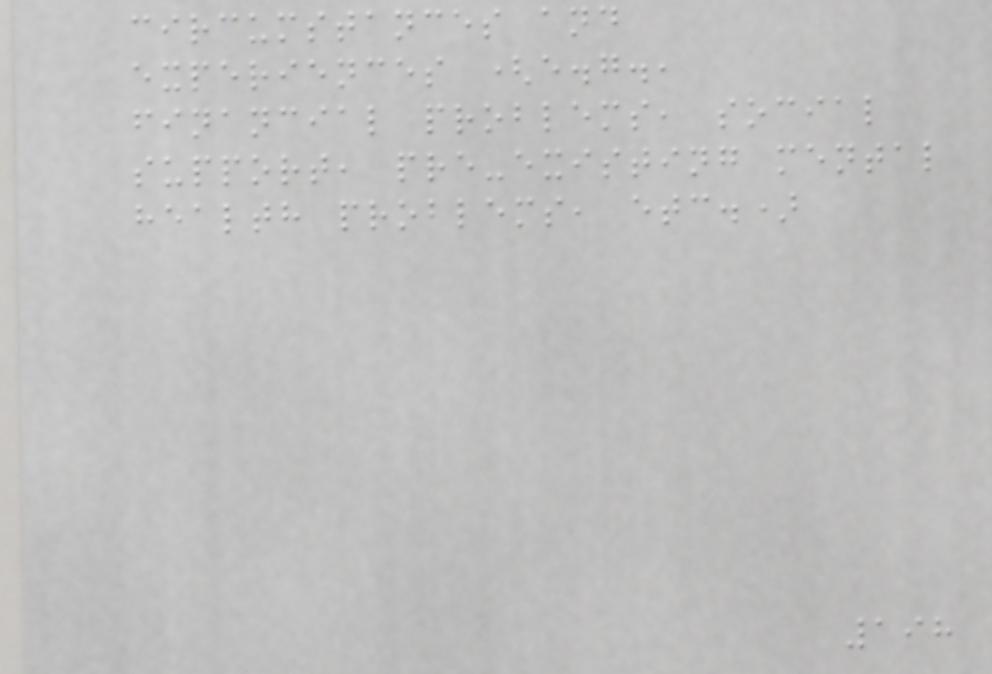circumstances and
experiences (e.g.,
financial problems, social
support, pre-existing mental
health problems, etc.)
198
